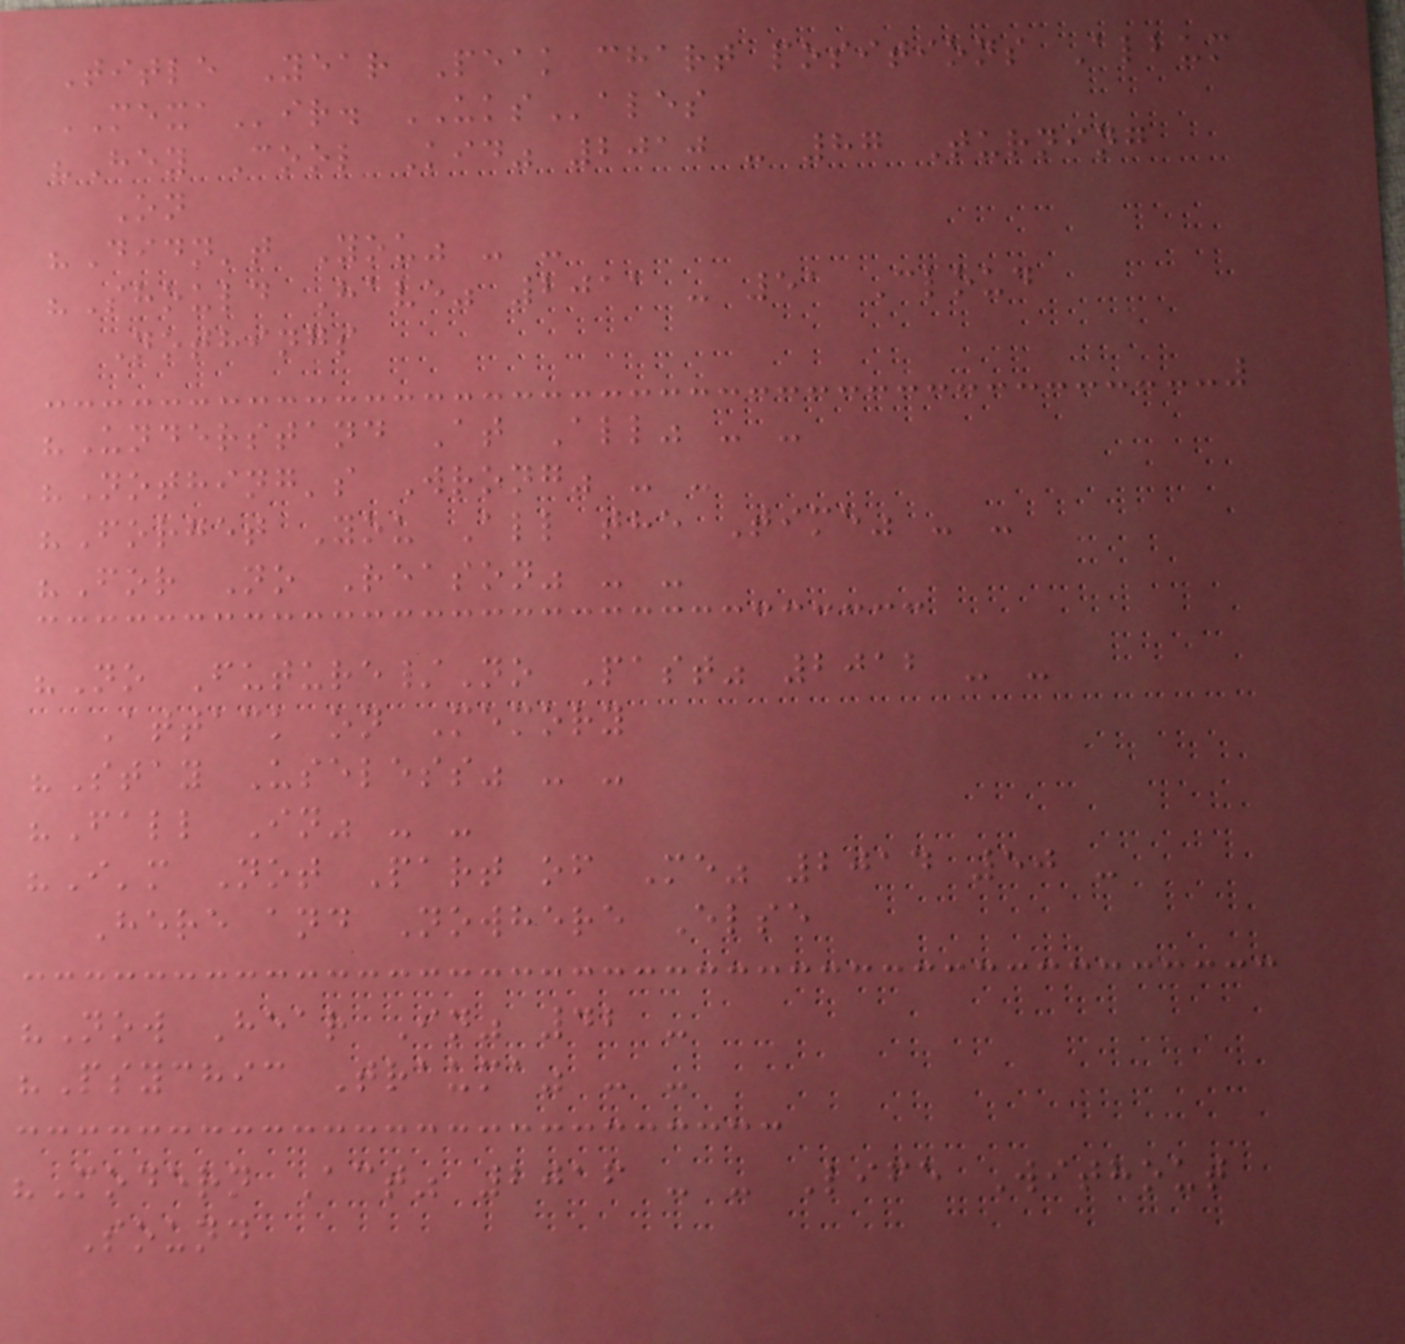Title Year Peak chart positions Album
MEXAir. UKSales
"Hey Cool Kid" 2010 - 87 Turning
On
"Didn't You" - -
"Should Have" 2011 - 51 Cloud
Nothings
"Understand At All" - -
"Nothing's Wrong" - -
"Forget You All the Time" - -
"For No Reason" - -
"No Future/No Past" 2012 - -
Attack on Memory
"Stay Useless" - -
"Fall In" - -
"I'm Not Part of Me" 2014 50 -
Here and Nowhere Else
"Now Hear In" 42 -
"Psychic Trauma" - -
"Modern Act" 2016 - - Life Without
Sound
